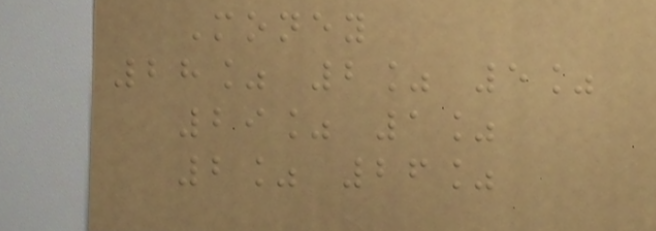Money
28% 2% 5%
29% 1%
2% 26%
